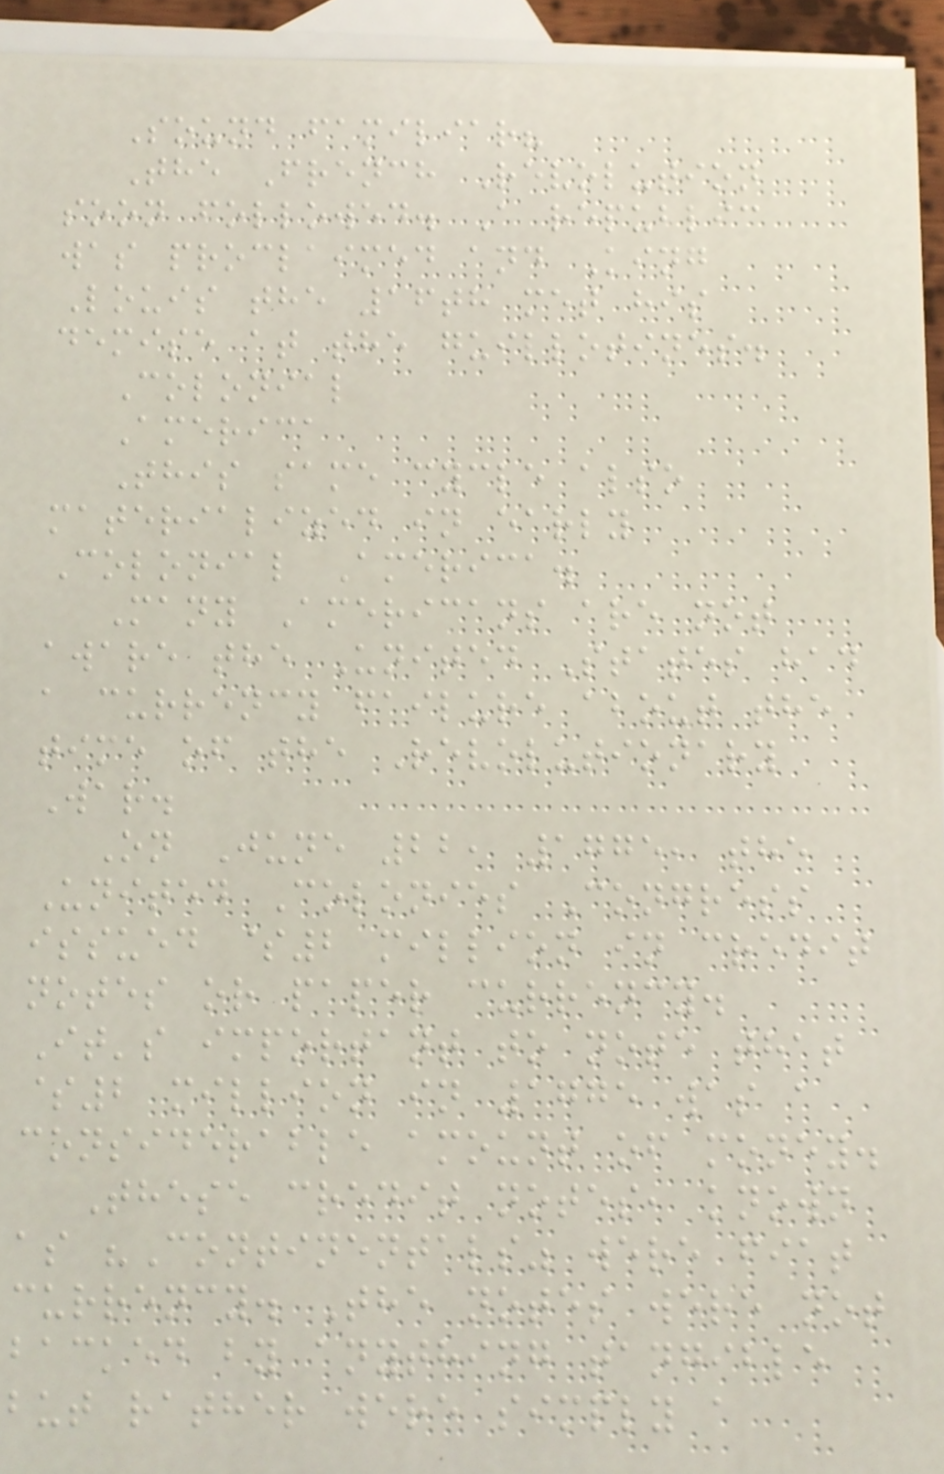Sound familiar?
The French Revolution
soon followed. A republic
was proclaimed and King
Louis the 16th met his
demise at the guillotines.
Colonial
America
This same cycle also
materialized in early
Colonial America.
Many Americans are not
aware the United States had
a currency failure about the
time of the Revolutionary
War.
On June 22, 1775, the
United Colonies Congress
issued $2 million in credit
notes or paper currency.
It's important to note that
$2 million in 1775 was a
considerable amount of money.
These credit notes, known
as "Continentals" were fiat
currency. The notes were not
backed by anything tangible
but rather were simply a
